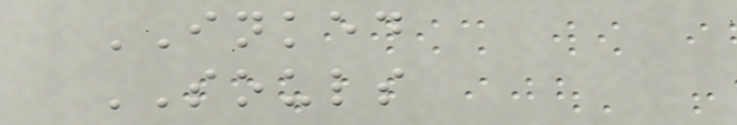INKED
SOULS
